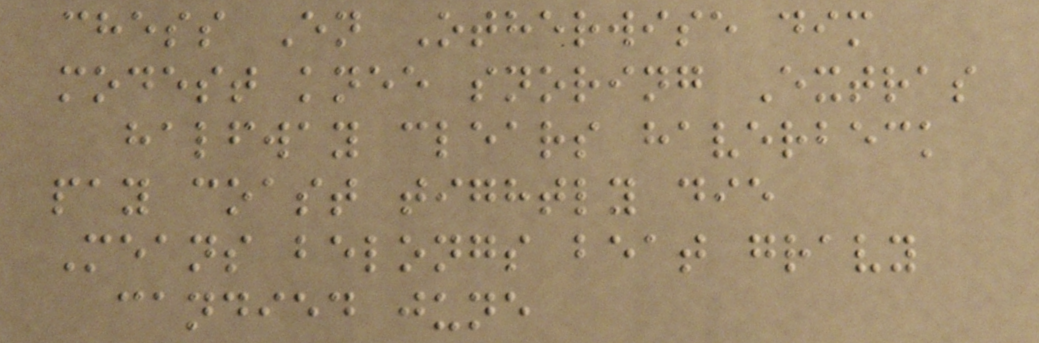chess En Otherwise dim
modest knee snoring Extras
halfway clears haverbeck
pay coast tightly die
Means belongs beat gravy
candied june
